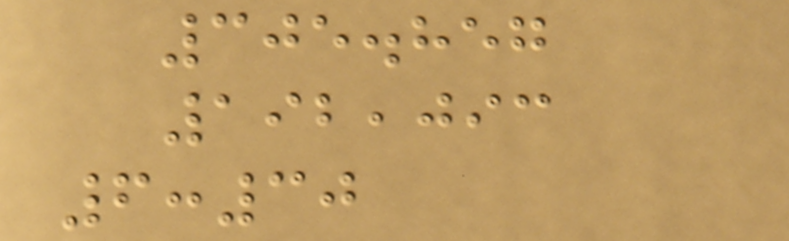305.857
192,093
6:30
